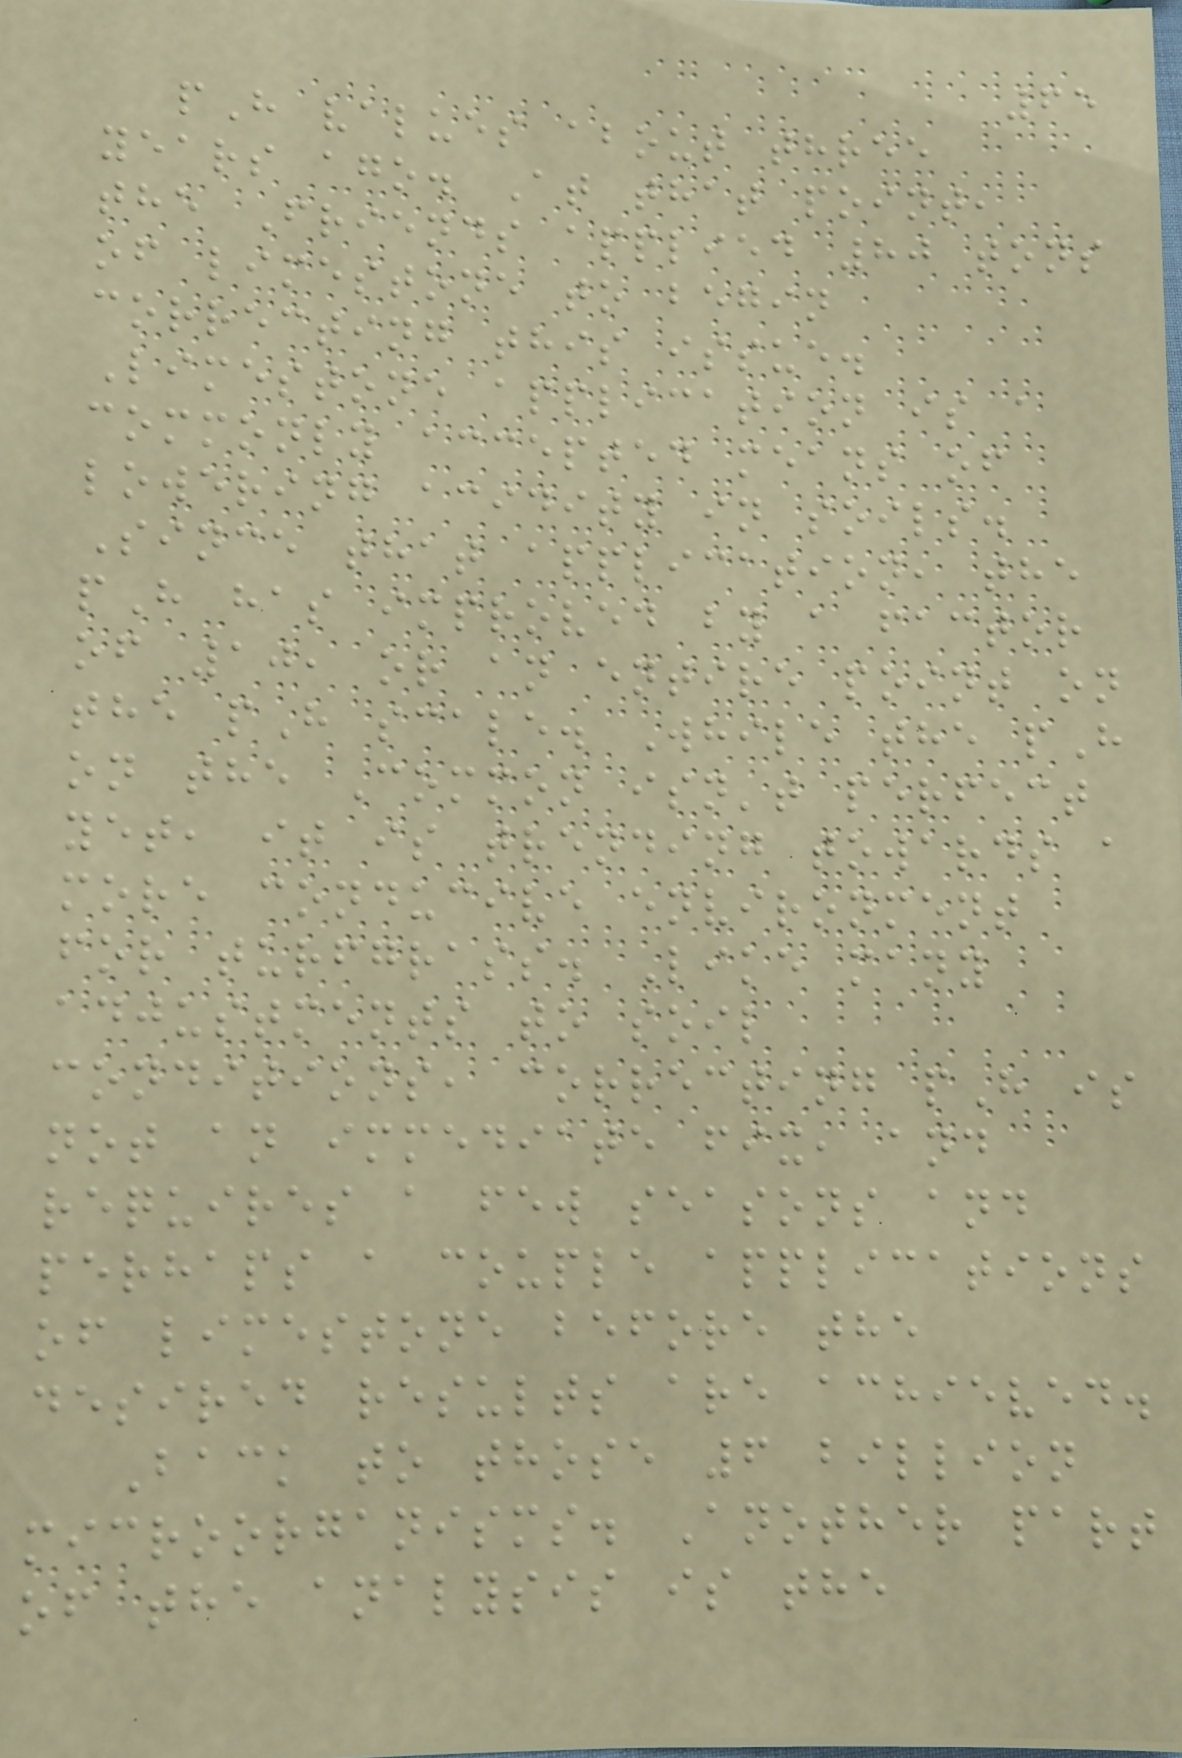65
pH values about three
years ago. At that point,
the Friends applied 80 tons
of limestone to begin
correcting this issue.
Limestone application is a
commonly accepted means of
lowering acidity in soils.
Since that application, the
pH has improved by a factor
of 10, or an entire point on
the pH scale. While the pH
on the Common isn't perfect
yet, it is trending towards a
more conducive environment
for turfgrass. Like many
adjustments to soil
conditions, correcting pH is
not an immediate fix, and
requires a few seasons and
perhaps a couple applications
of limestone before the
desired results are achieved.
Back to those 6 billion
microorganisms. Another part
of the analysis is the
